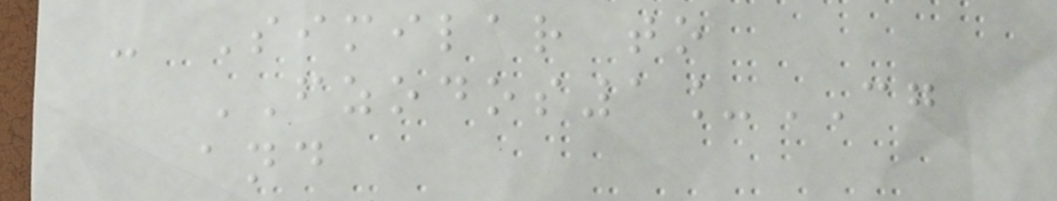- Similar to
FZODOS1_CG
and
